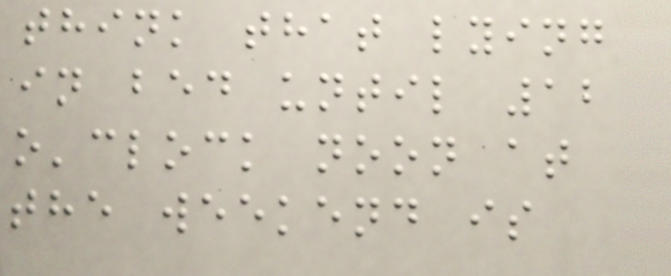think that lying
in bed until 12
o'clock noon at
the weekend is
